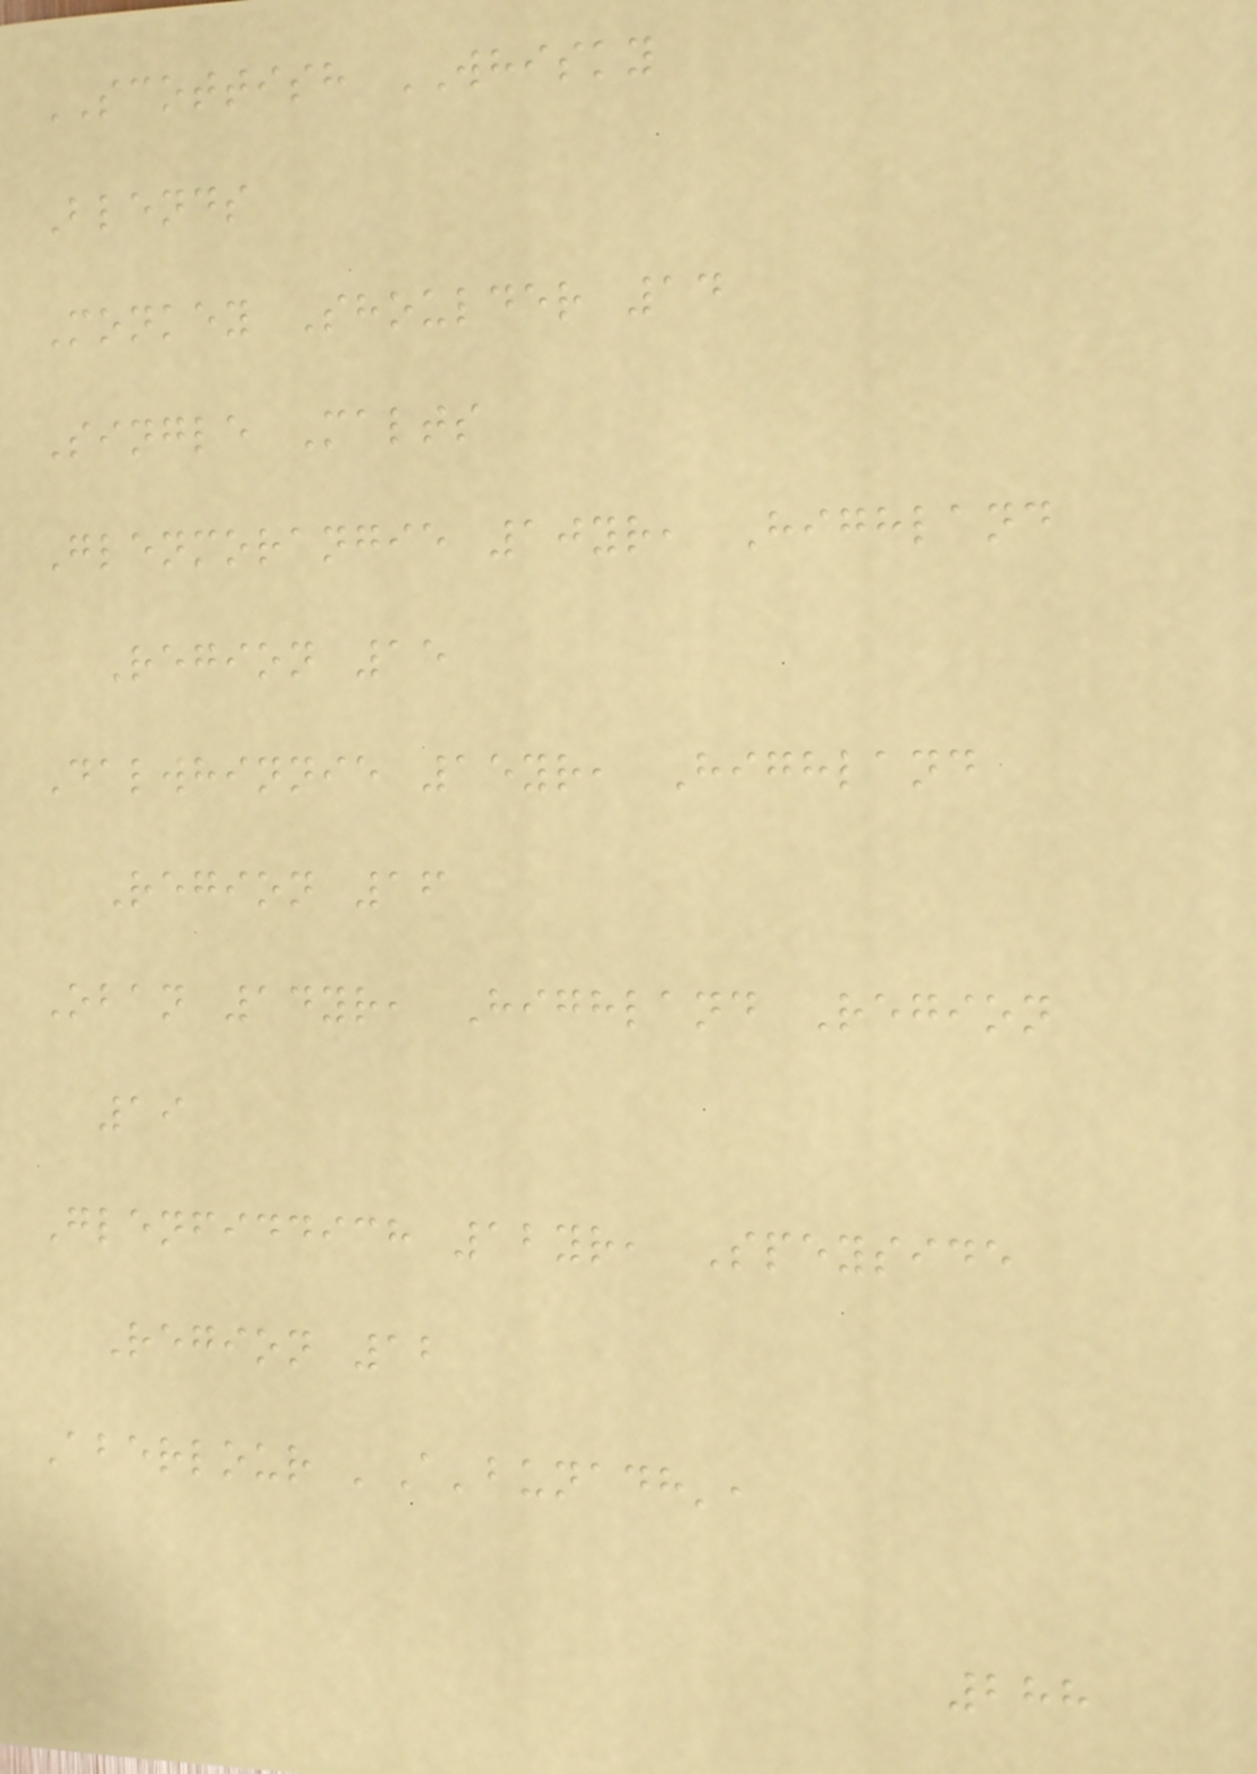SCOTTISH WHISKY
Blends
Monkey Shoulder 14
Single Malts
Glenmorangie 10yr, Highland
Region 15
Dalwhinnie 15yr, Highland
Region 16
Oban 14yr, Highland Region
19
Glenfiddich 12yr, Speyside
Region 12
Aberlour 'A'bunadh',
288
